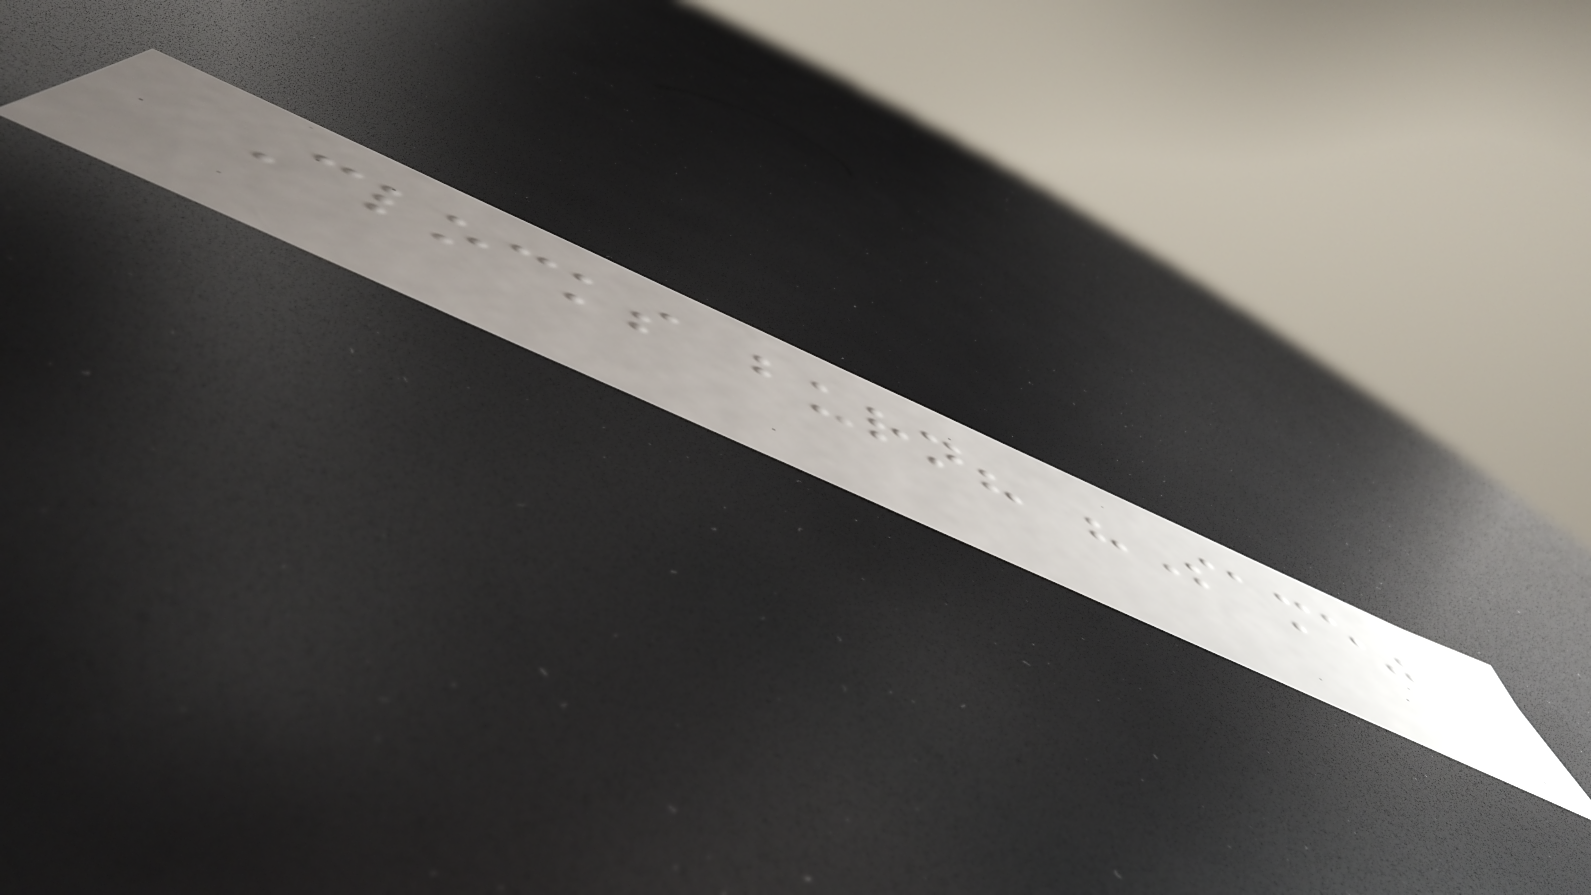Clocks burn? "Same"
